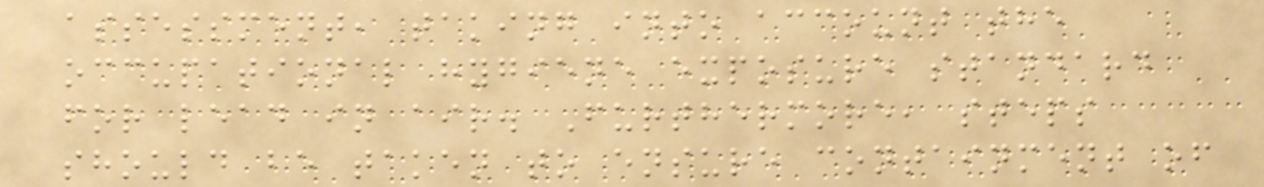assessment, taking into account the
occupational hygiene exposure standard
for lead in air. Furthermore, steps
should be taken to ensure containment of
